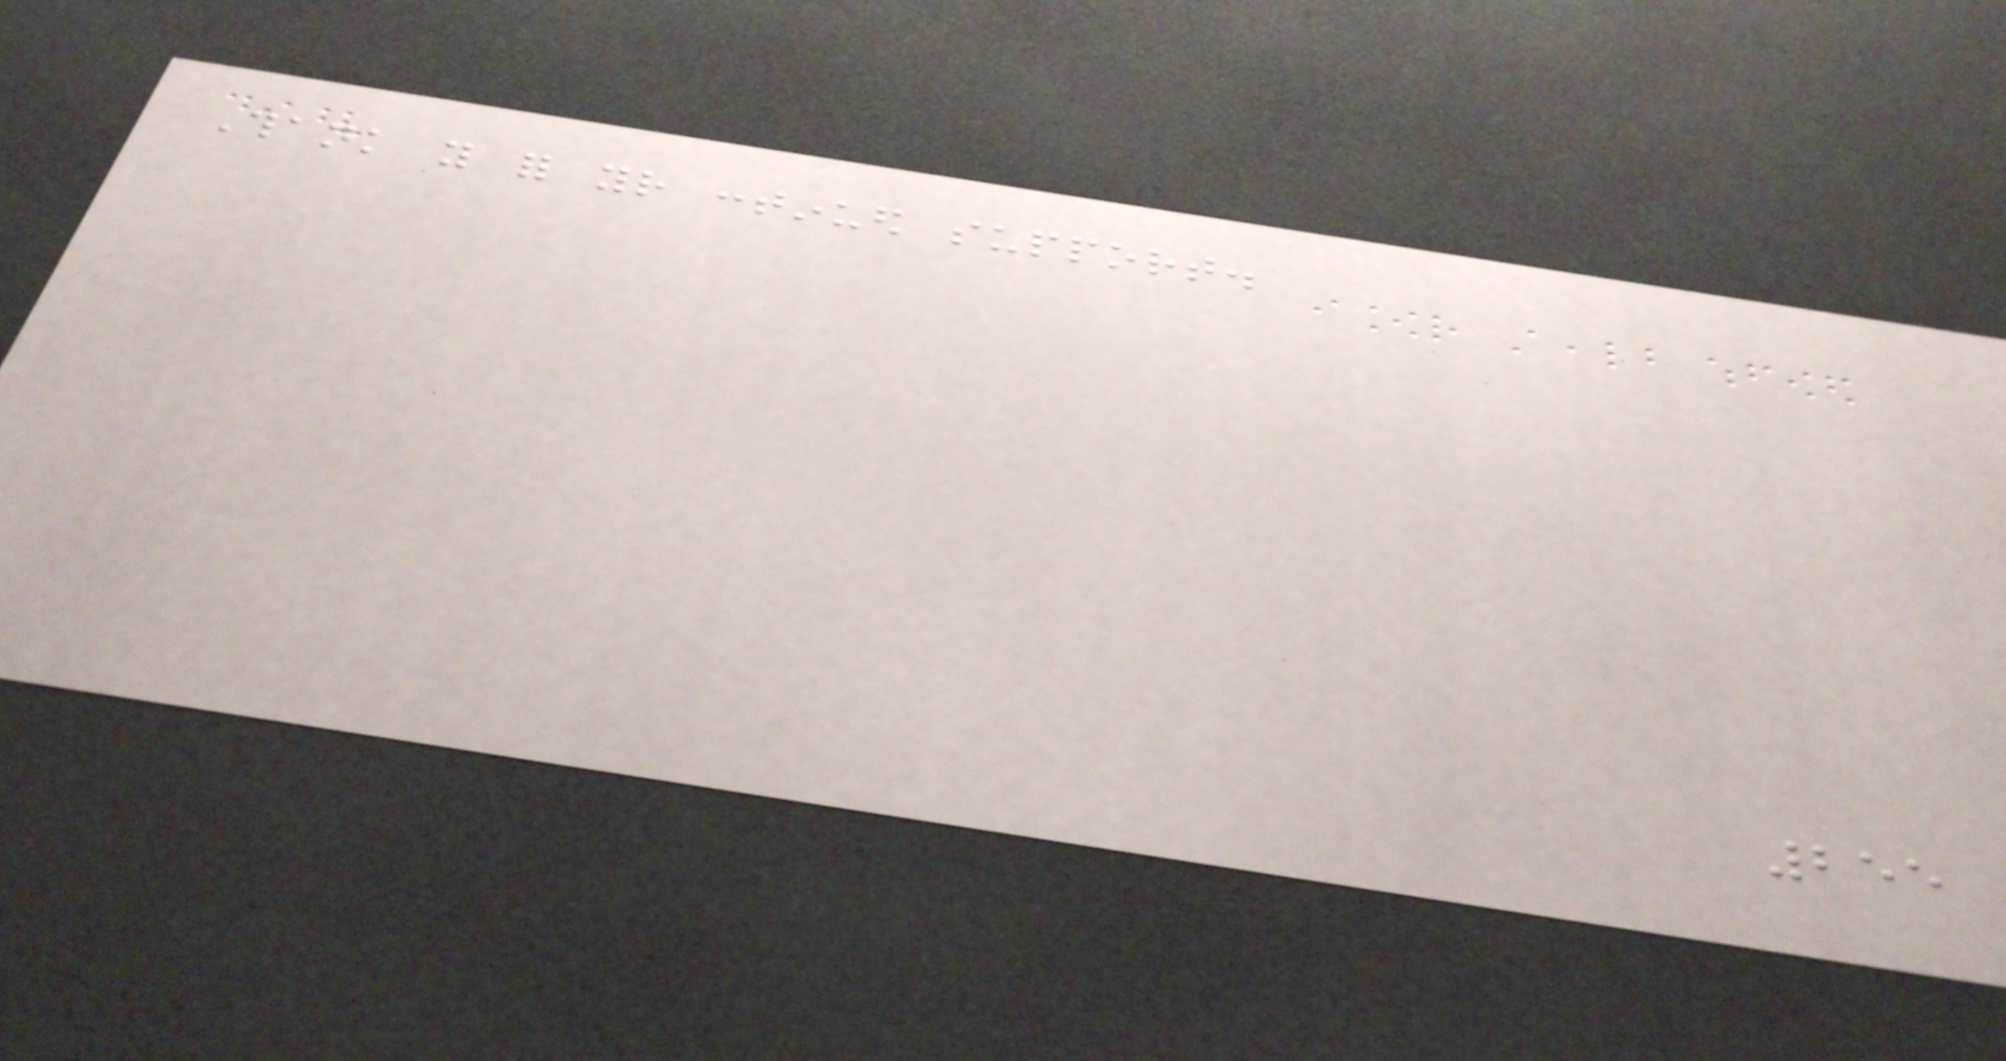Thank you for your continued support.
255
